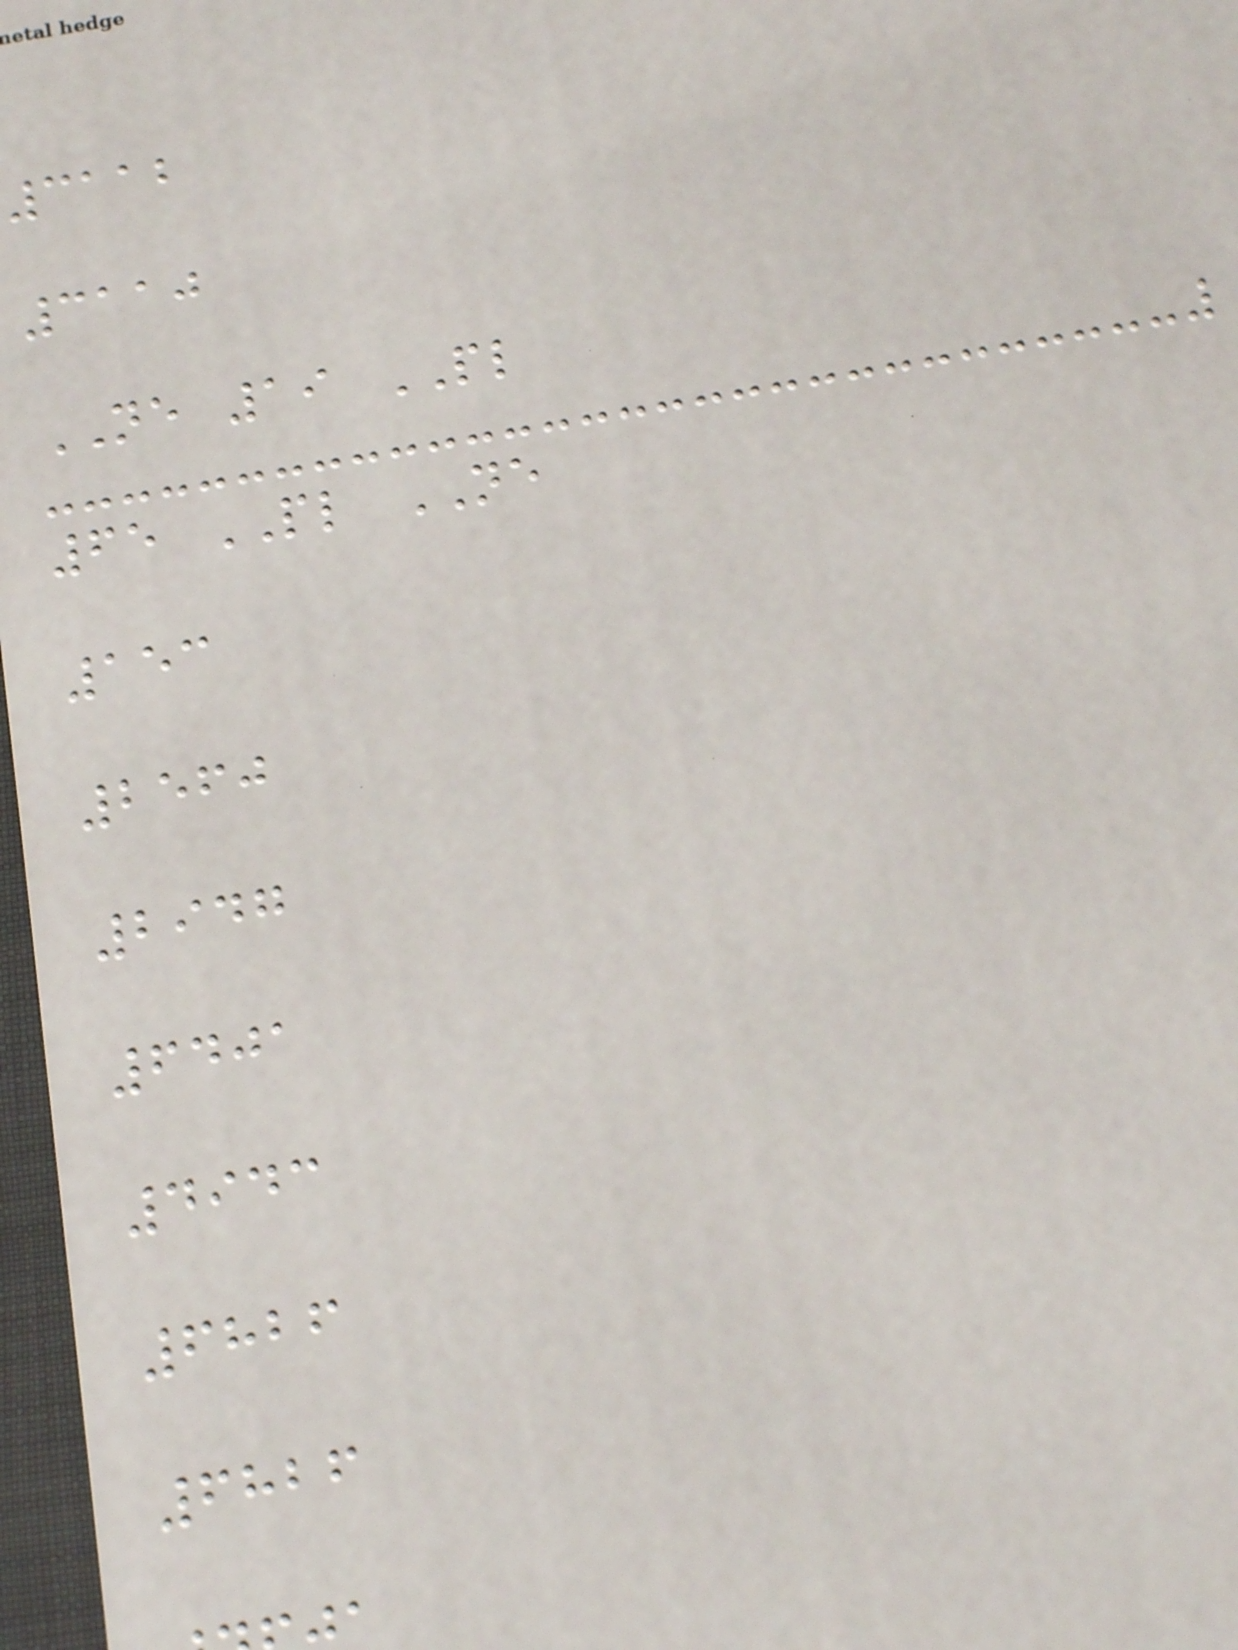3112
3110
NE 19 PL
65 PL NE
153
2560
2947
6401
4943
6826
6826
